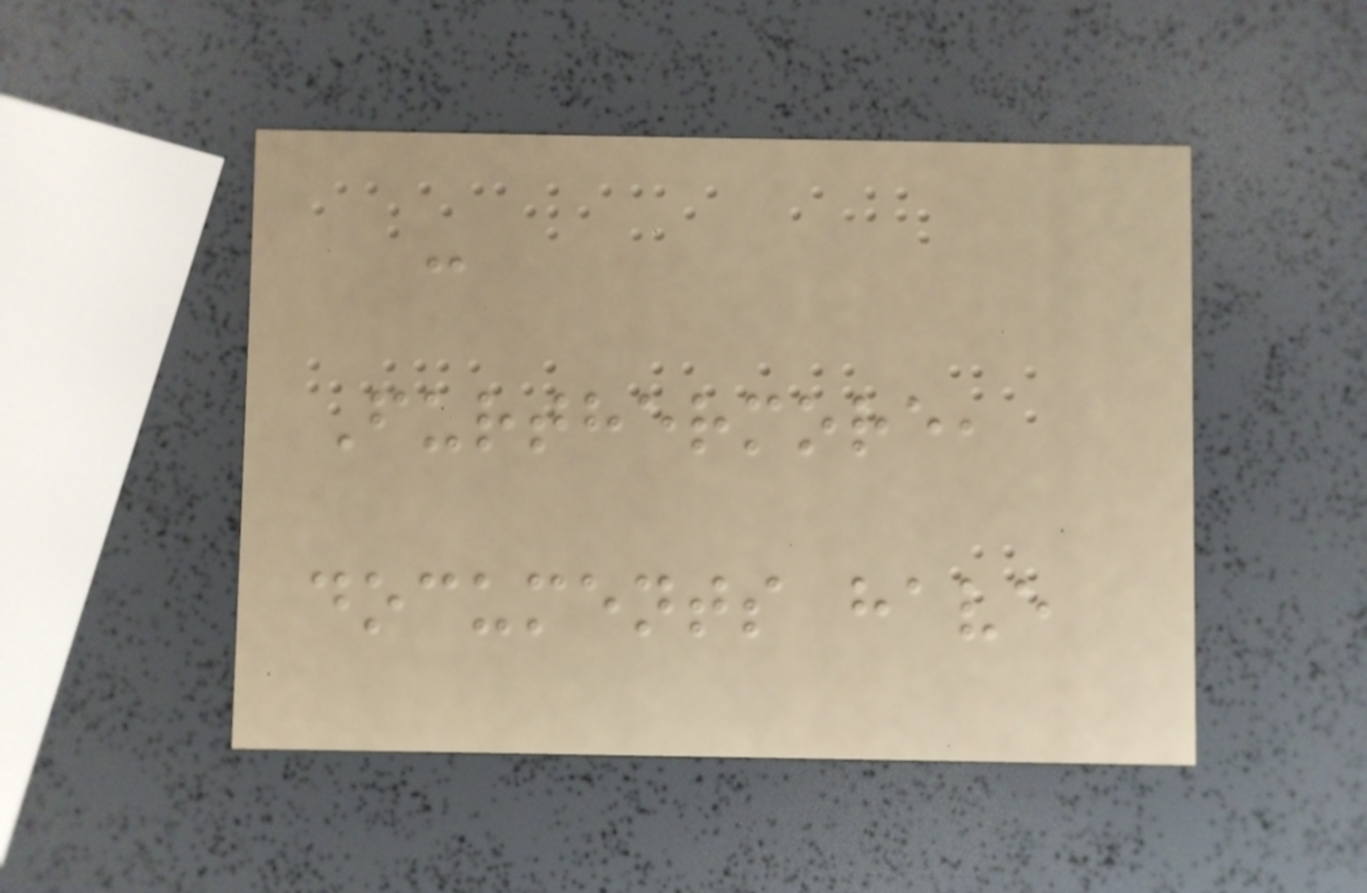-
Furthermore,
documents have
